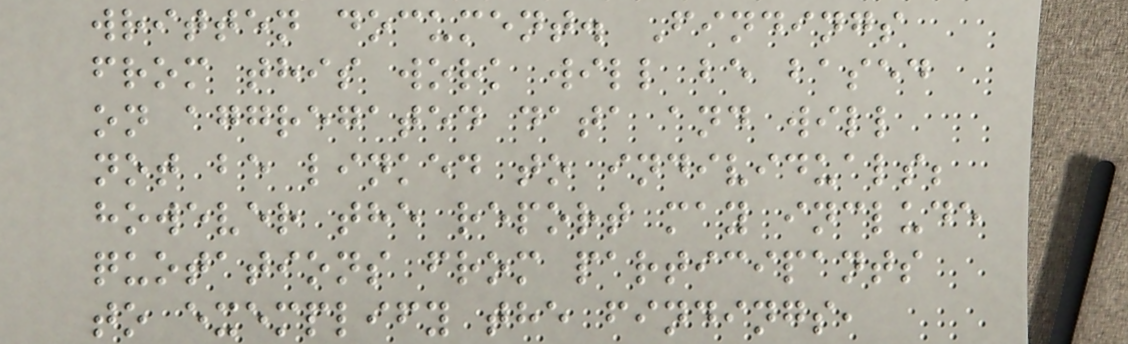written document. Findings
from this work will be based
on aggregated data and will
not be linked to individuals;
however the report may include
quotations from participants
to exemplify the findings,
